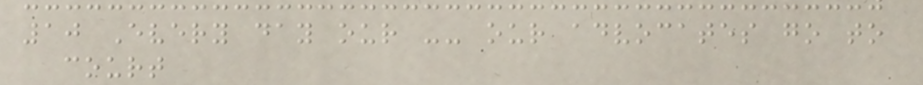10 Every day our -- our advocates go to
court
